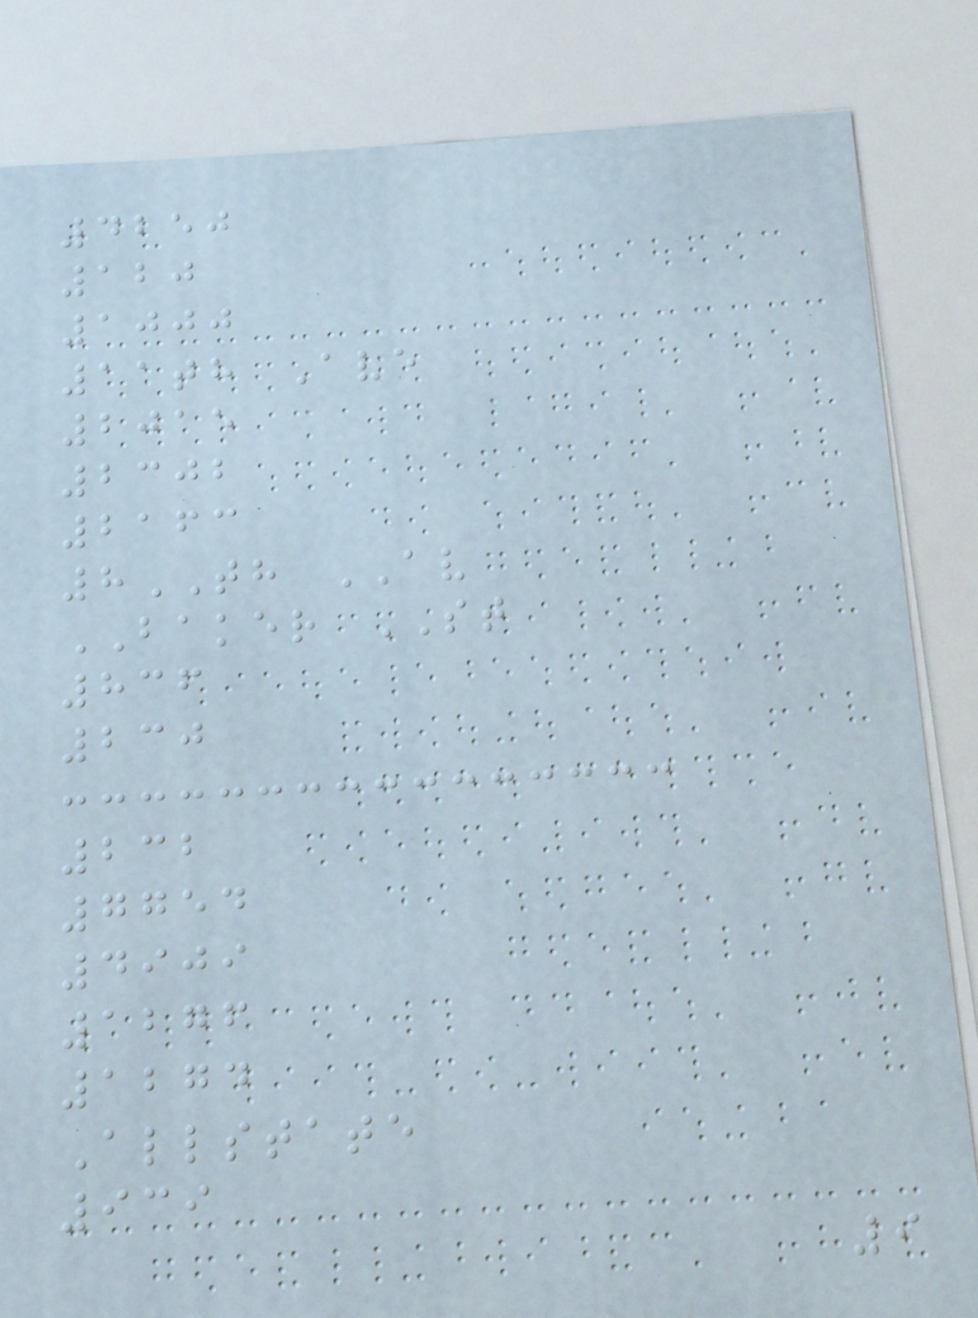4250
120
1000
11th Ave
2015
2302
2163
8TH AV
BAKER ST
836
230
232
7754
4909
1276
1274
Allstate
939
9
